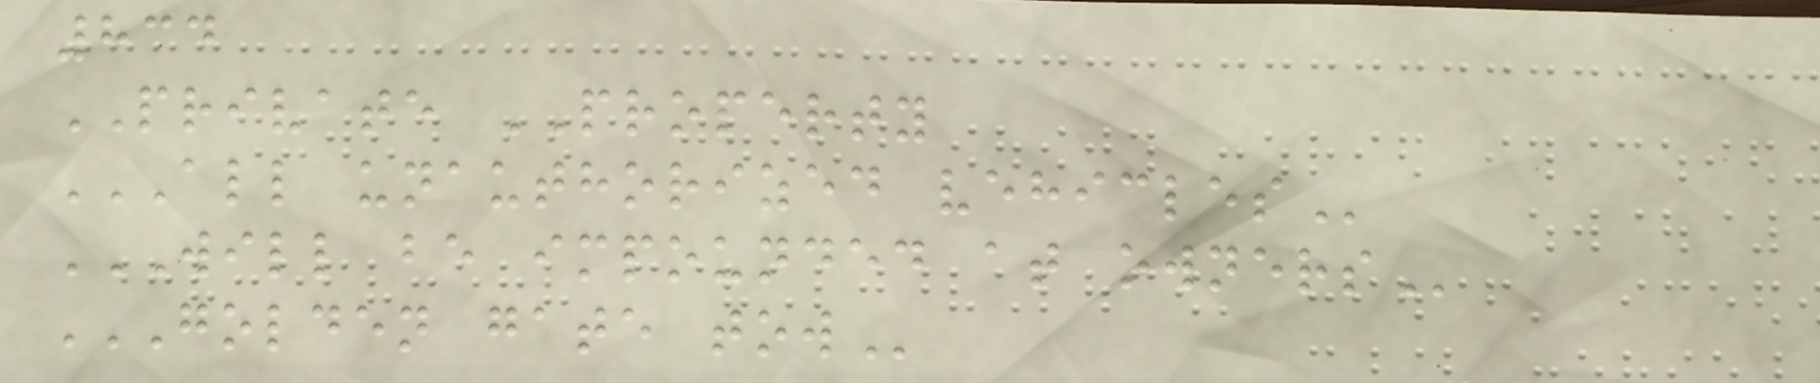834
PRIVATE PROPERTY
ALL UNAUTHORIZED VEHICLES
WILL BE IMPOUNDED AT OWNERS
GOLDEN GATE TOW
